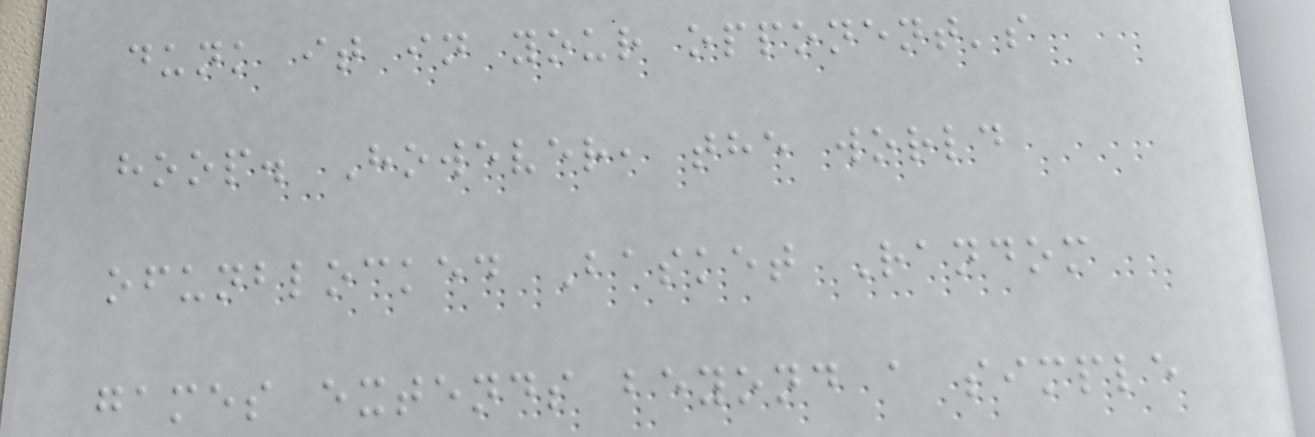dunk it in your opponent's
hoop. However, the world
ofunblocked Basket Random
games extends beyond a simple
